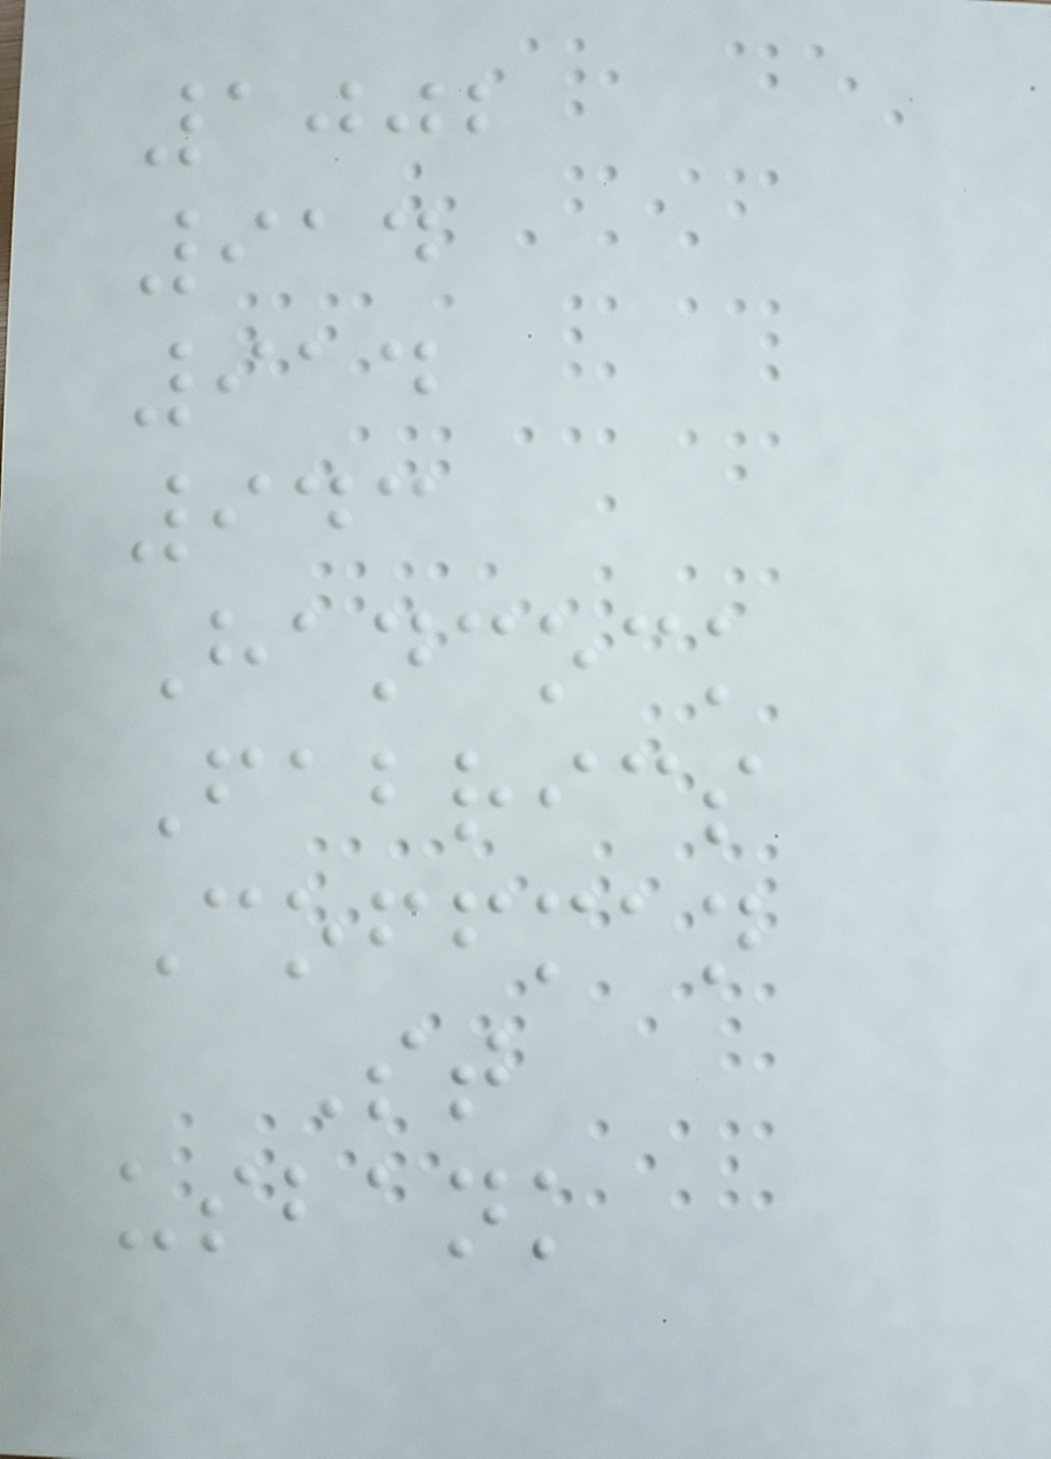1002
914
914
943
Hancock
Fabrics
Coffman
St
usbank
